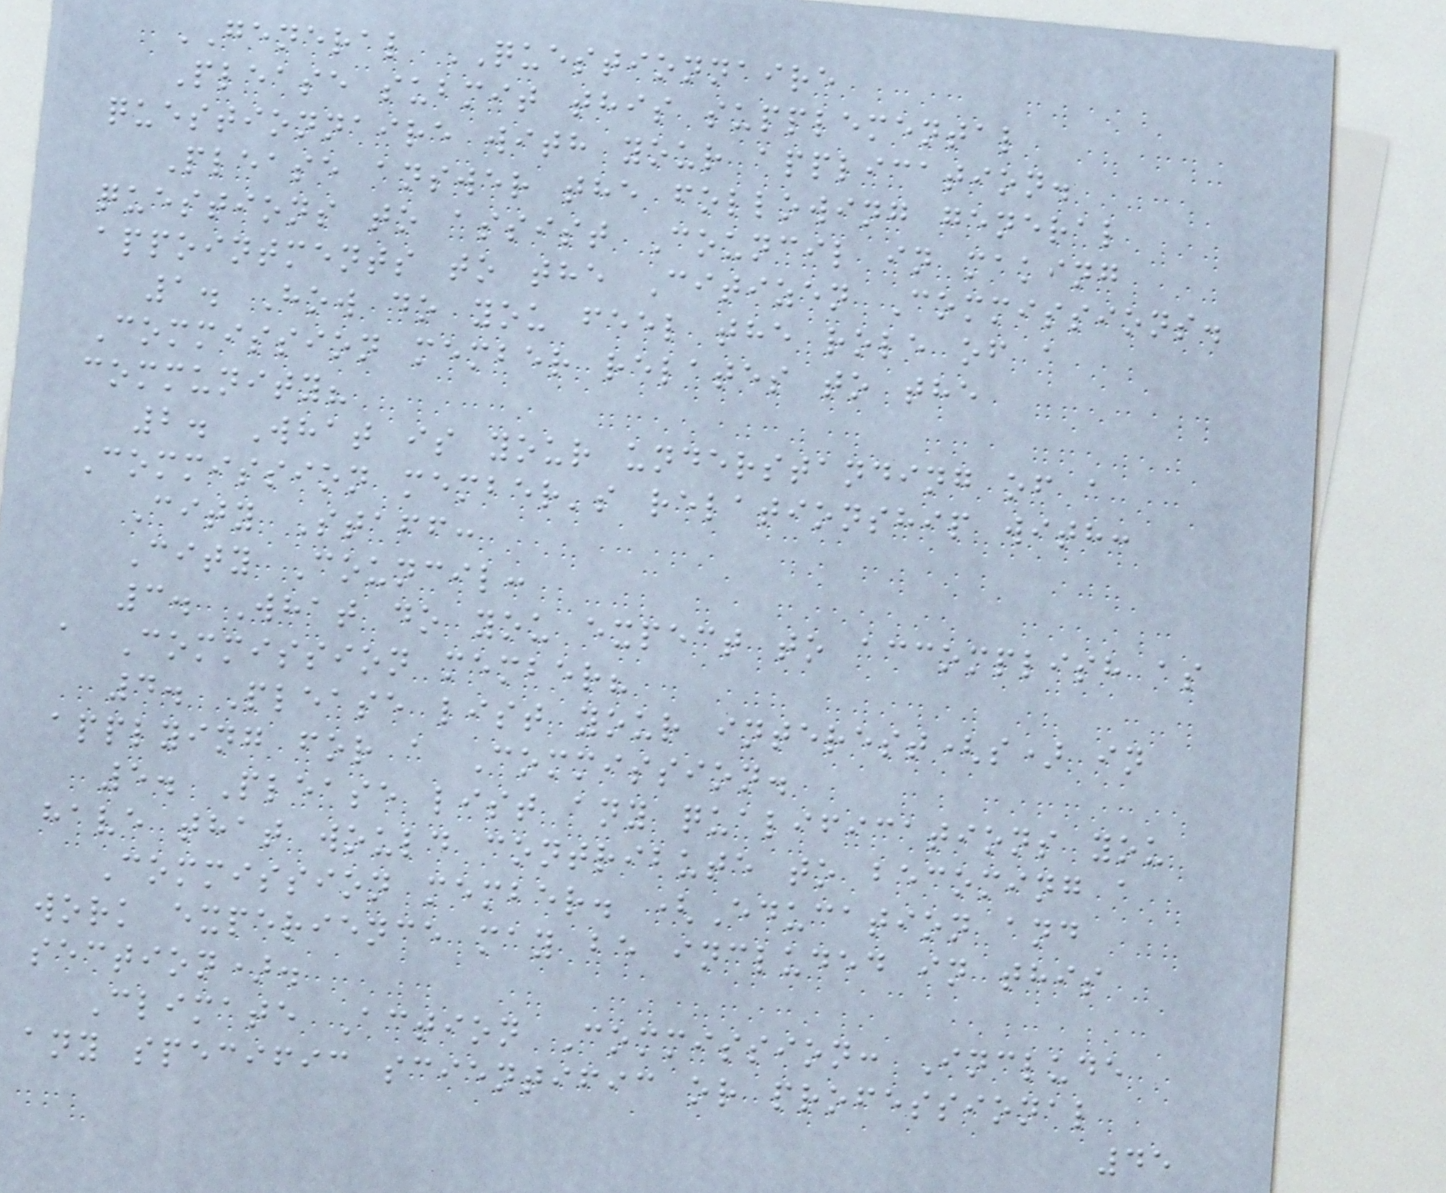GENERAL QUESTIONNAIRE
Please submit this supplemental
questionnaire with your application.
Please answer the following general
questions to assist Council in making
appointments to the Citizen Commissions.
1. How do you feel the role of a
Commission member relates to the
community?
2. What is your understanding of a
Commission member's relationship with:
City Staff:
City Council:
3. What do you expect to accomplish as
a Commission member?
4. Please list your interest(s) in
applying for a Commission.
5. Please list any qualifications you
have that would contribute to becoming a
Commission member. (Education and
work experience may be included in this
section).
Climate Action Commission: Include
any specific scientific or professional
45
